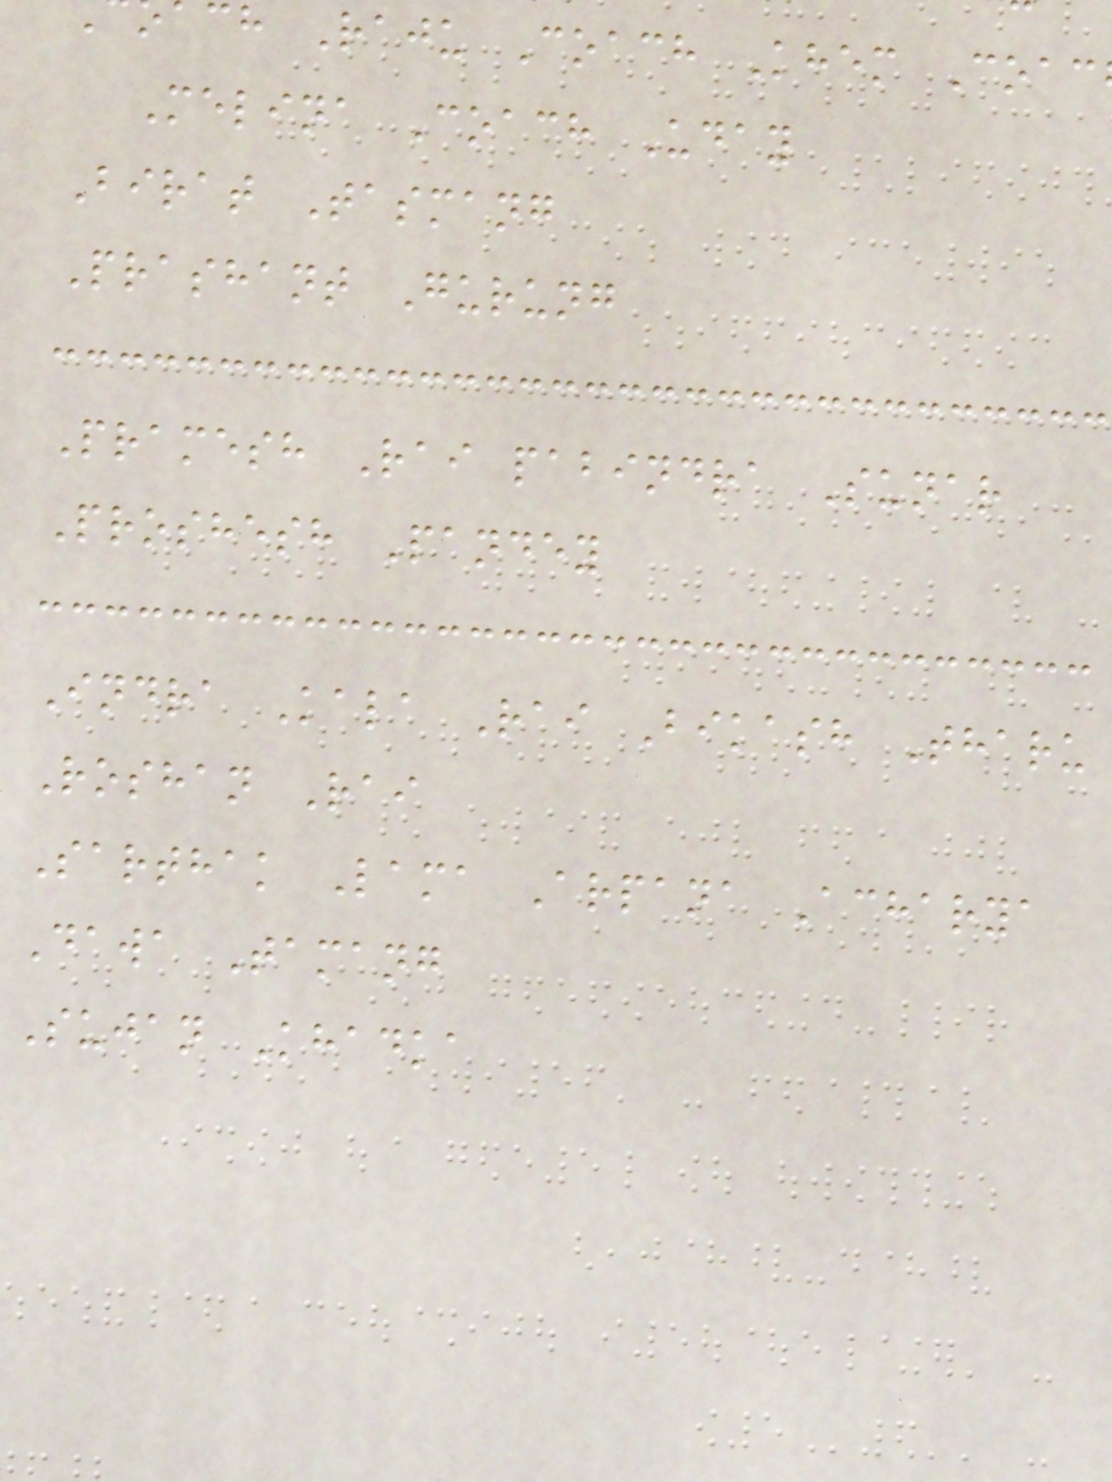ch Raju Coach Khem Coac
Melina Coach Uday
Birat Tasmang
Prashant Gurung
Pramesh Rai pabindra Sunar
Proshesh Pandey
Indra Kala Rai Bikash Tharu
Roshan Rai
Sarthak Lama Arpana Acharya
Dawa Tamang
Sujan Khadka
